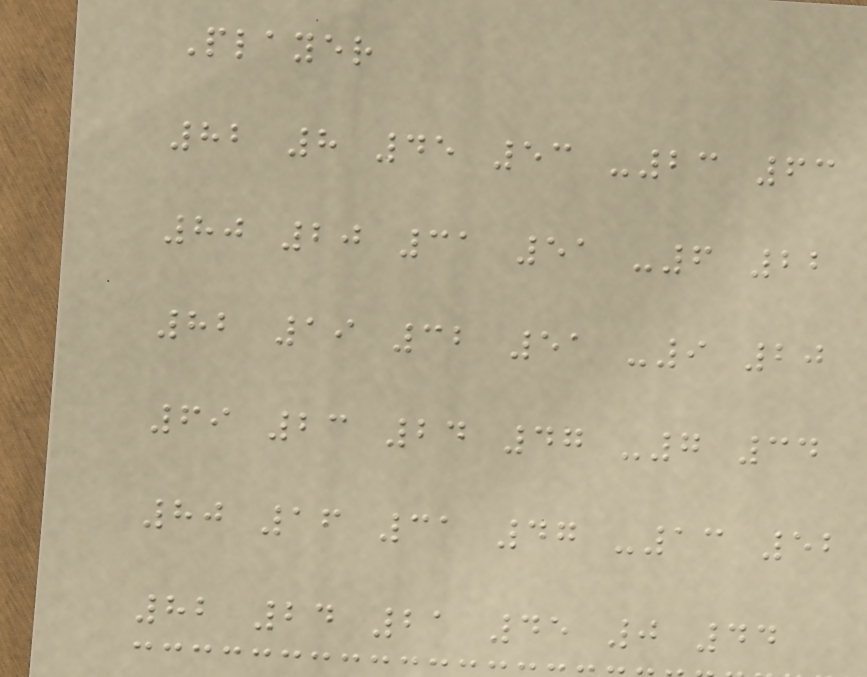Player
82 8 45 53 -23 63
80 20 31 51 -6 22
82 19 32 51 -9 20
69 23 24 47 -7 34
80 16 31 47 -13 52
82 24 21 45 0 44
